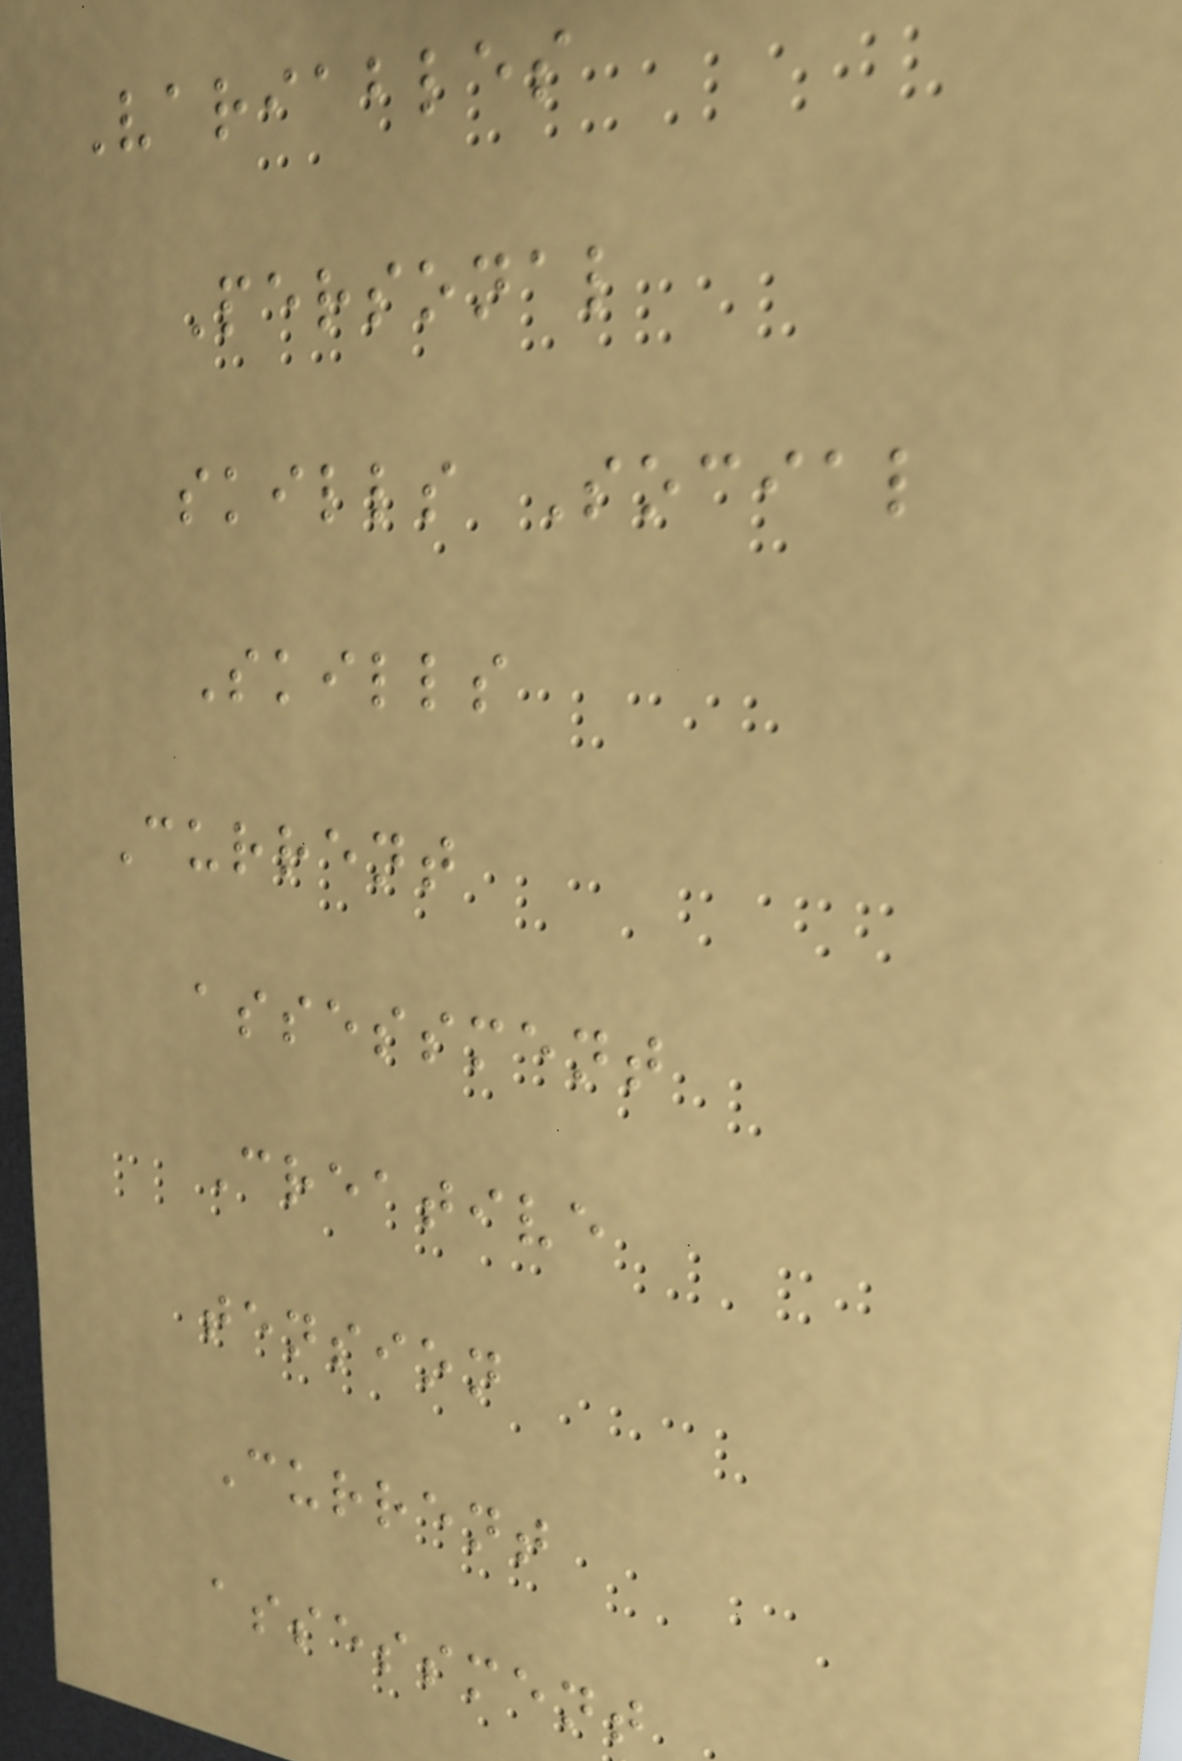Variables
Personal
skills Social
Skills
Current
assessment
Creative
tension
Current
assessment
